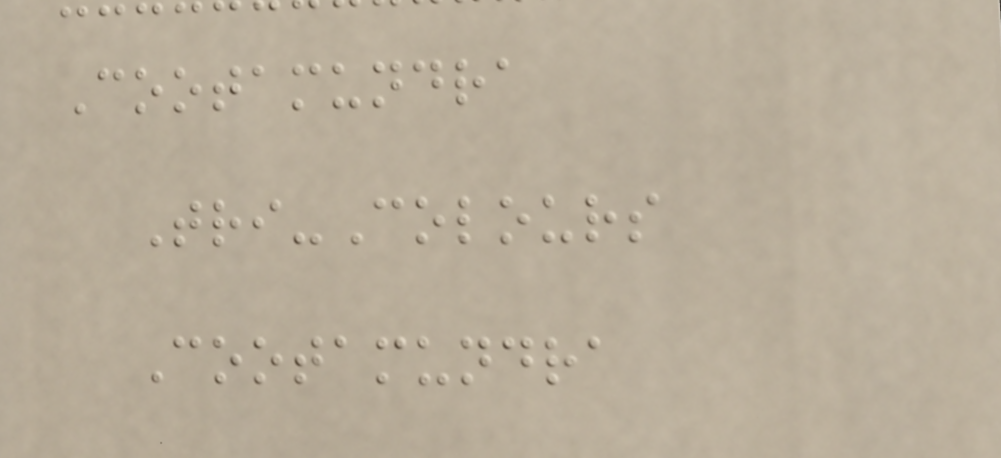Cootamundra
Tri-Colours
Cootamundra
